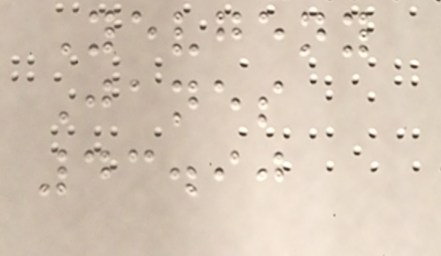Yevgeny
Janes
43.90
